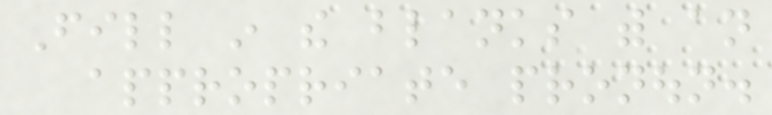Fill in the blanks with an
appropriate pronoun.
